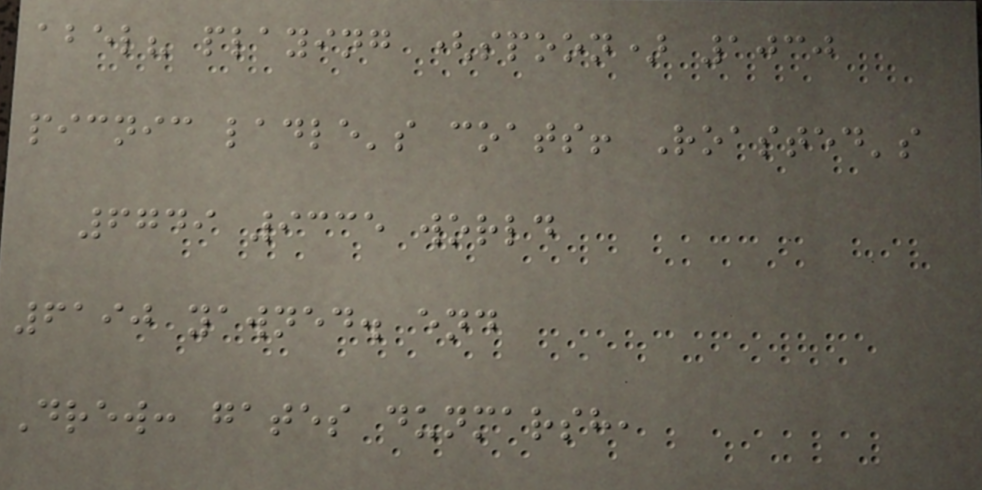abel? playing (spoon) 1030
picnic ladle's coats! Roasted's
6749 9335 world
6190 yawned. end
Drew: gates dunmarsh,
